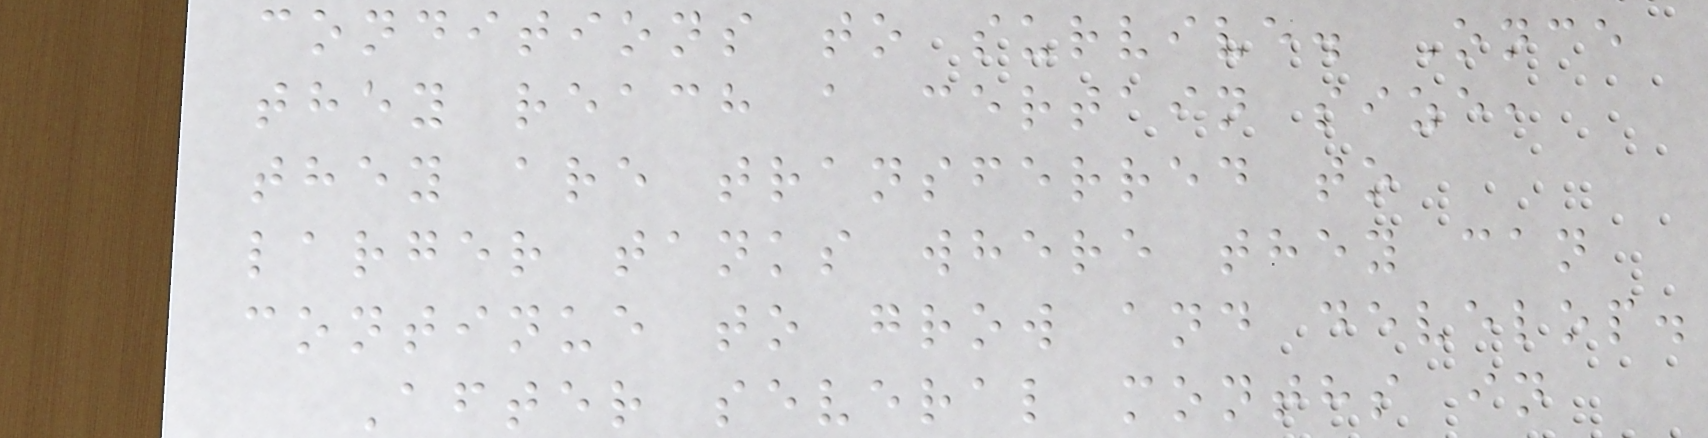conditions to survive. Once
they reach a certain size,
they are transferred to
larger tanks where they can
continue to grow and develop.
After several months in
